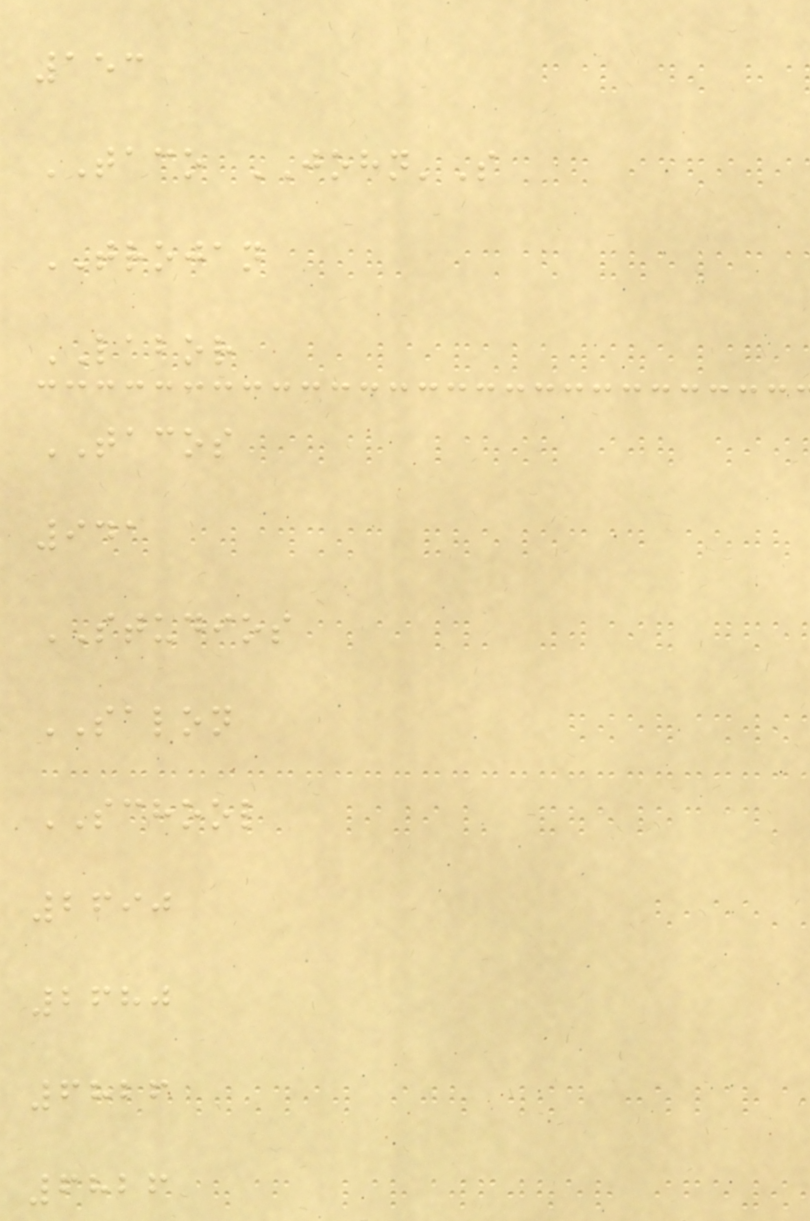153
TACO JOHN'S
TROJAN
LABOR
TACOS
941
STUDIOS
SALON
SCHOOL
2690
2680
6826
6826
